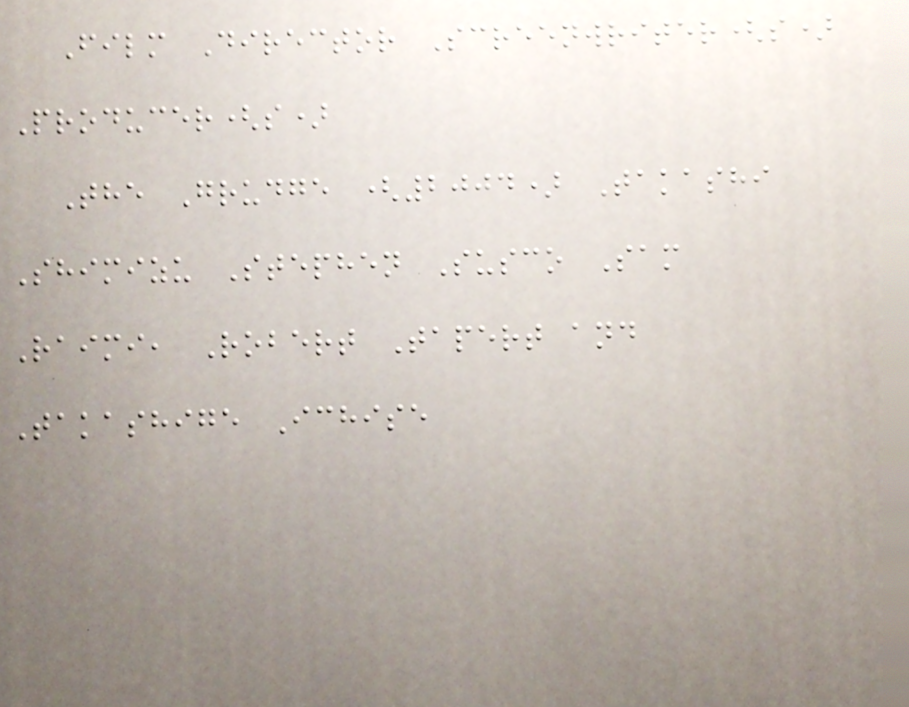Film Director Screenwriter(s)
Producer(s)
The Grudge (2004) Takashi
Shimizu Stephen Susco Sam
Raimi, Robert Tapert and
Takashige Ichise
